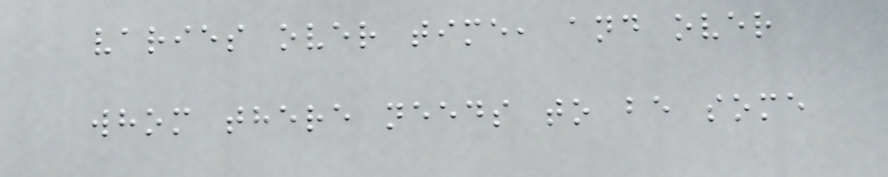varies over time, and over
whom there needs to be some
